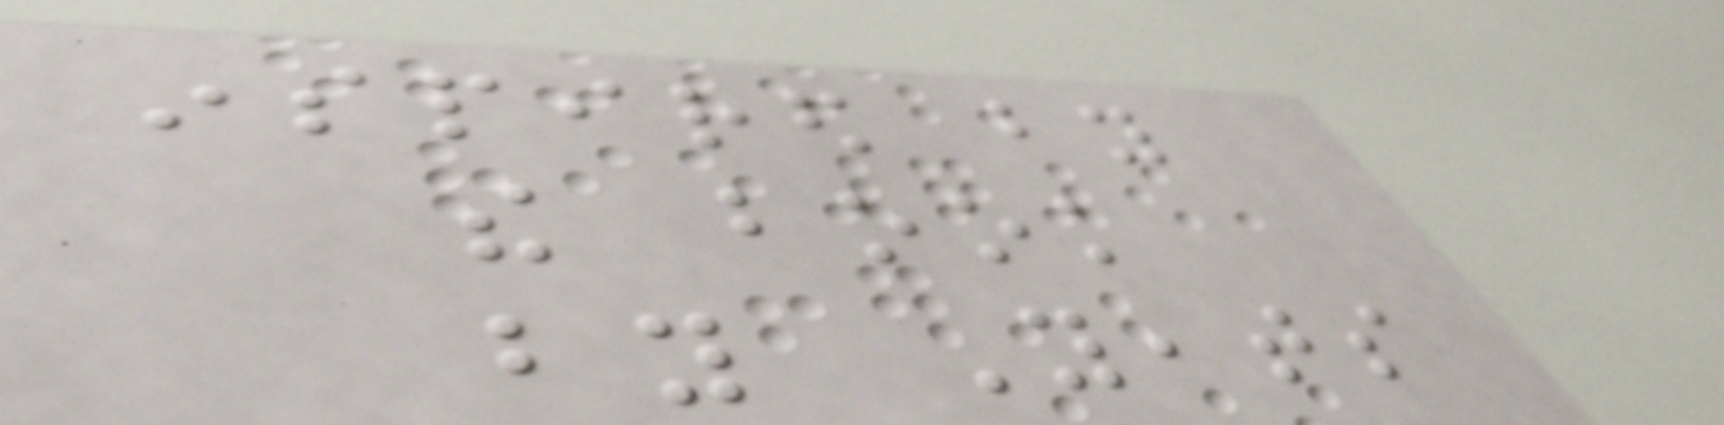inspired by
the book
by Yeats
